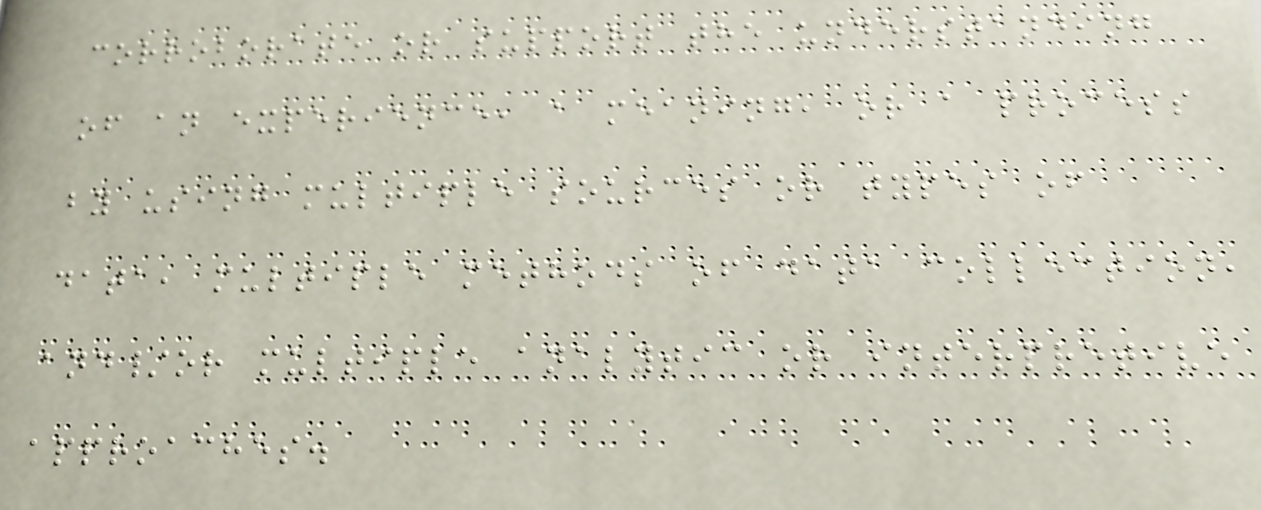corroborate or support the understanding
of an experience, a meaning, or a process
by using multiple sources or types of
data, multiple methods of data collection,
and/or multiple analytic or interpretive
approaches.
